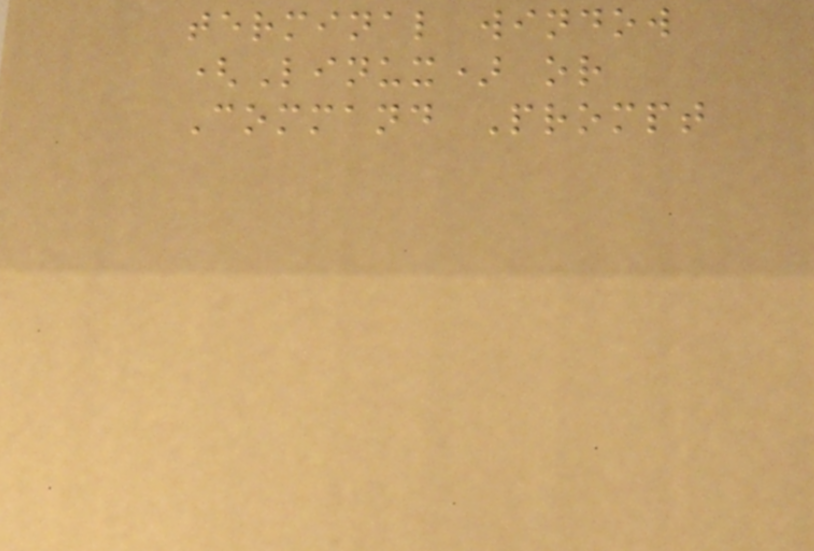terminal window
(Linux) or
Command Prompt
